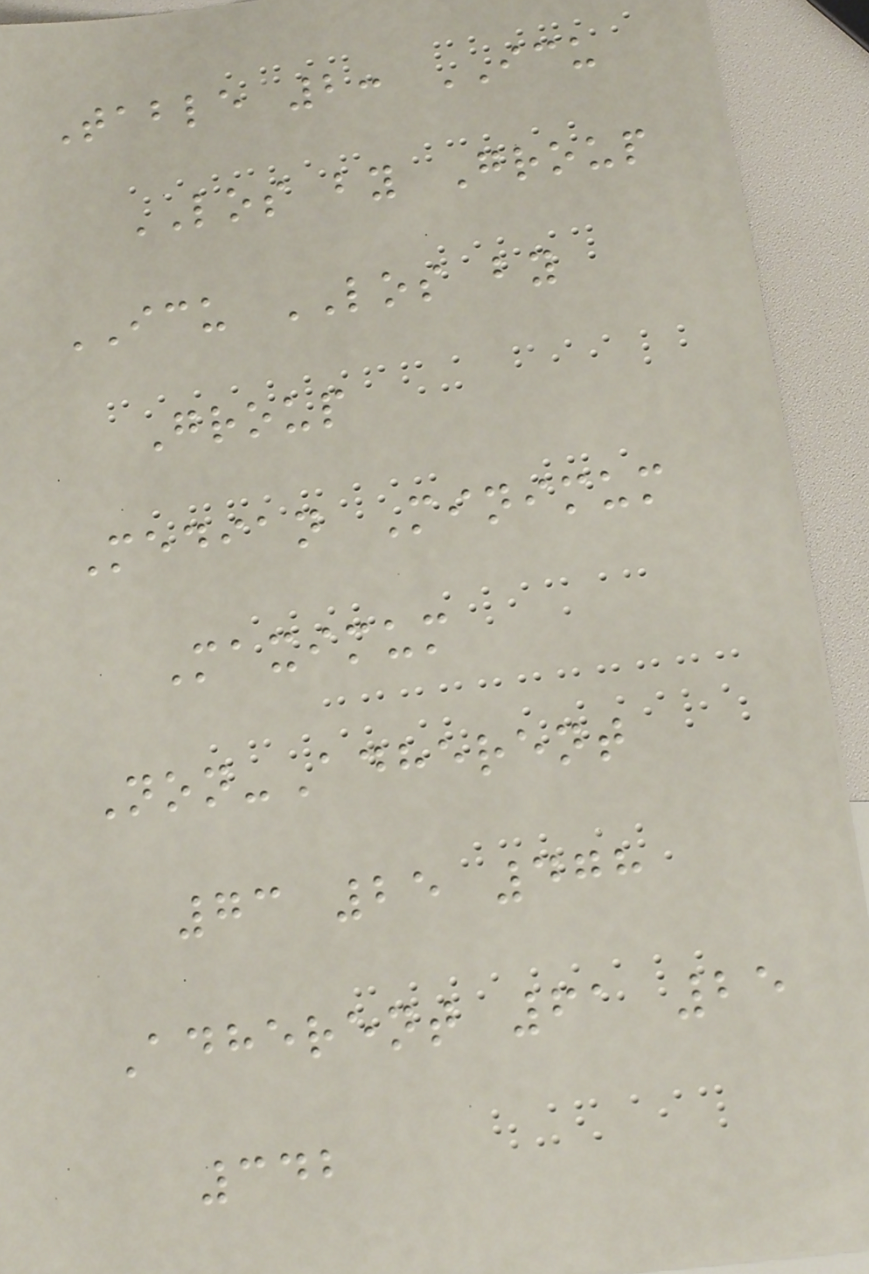Table 2: ICU
LOS by Group
ICU LOS by
Group
Median Minimum
Maximum
Non-Adherent
73 25 478
Adherent 61 25
342
